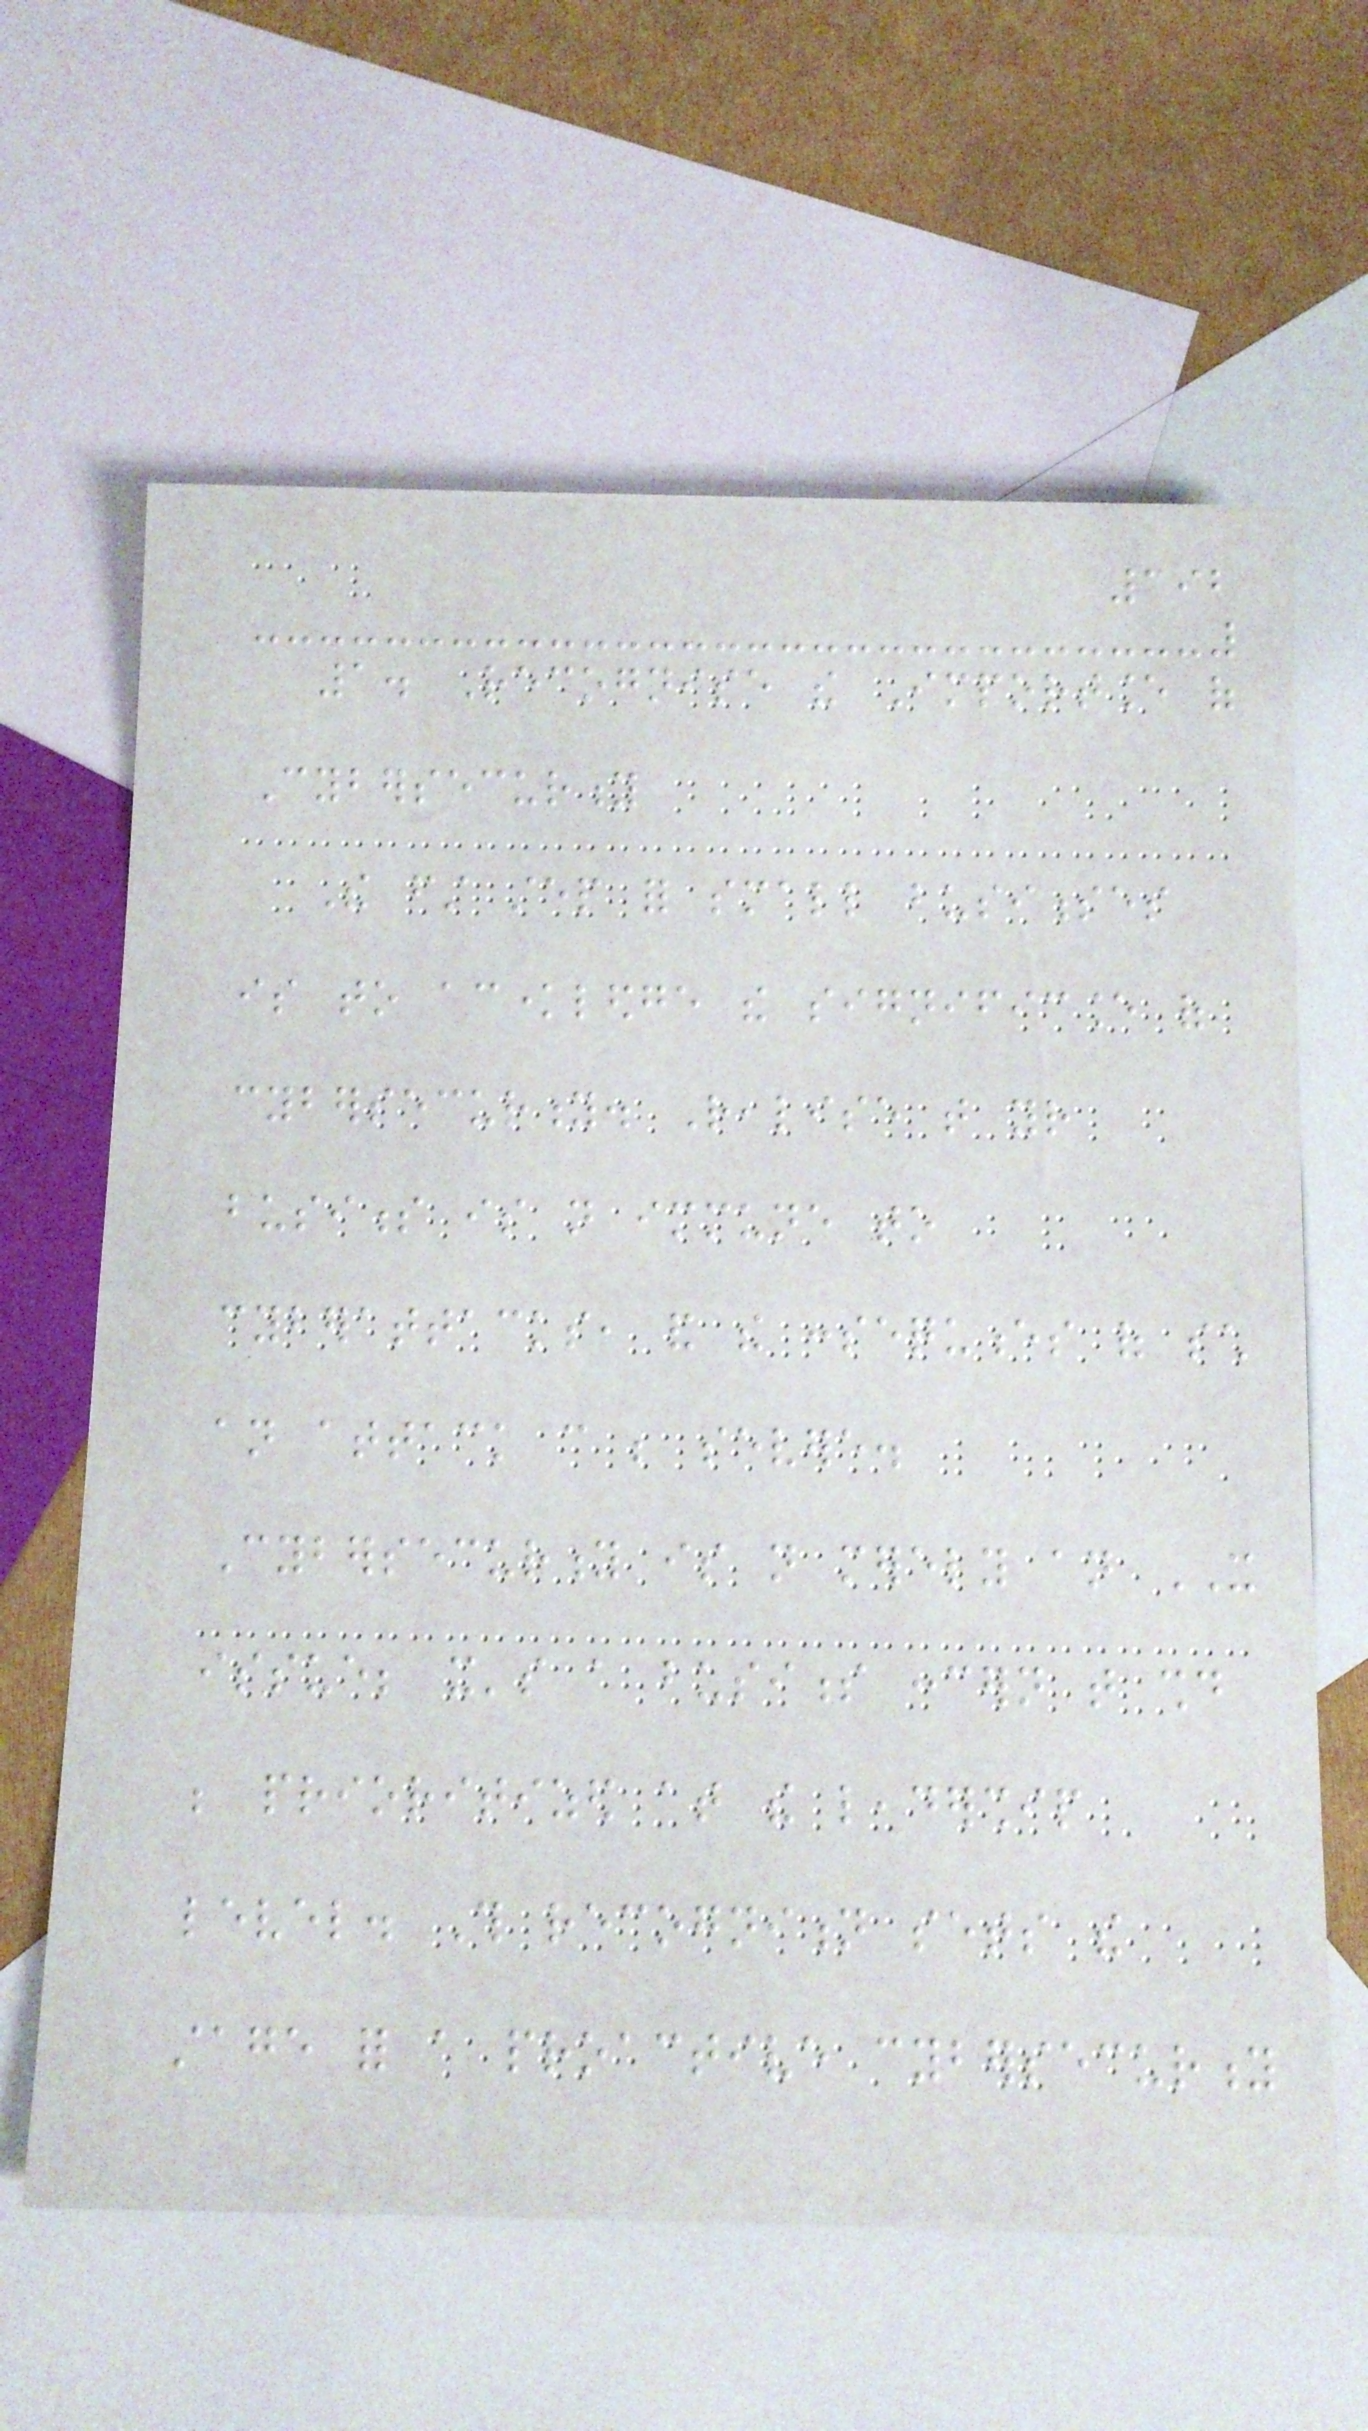192
1. Recognise the Importance of
Cybersecurity
The first step for small businesses
is to acknowledge the significance of
cybersecurity. Realise that your
business is not immune to
cyberattacks, and the consequences of such
an attack can be severe.
Cybersecurity is not merely an IT
issue; it's a business concern that should
be prioritized at the leadership
level. This recognition sets the
stage for a proactive cybersecurity
